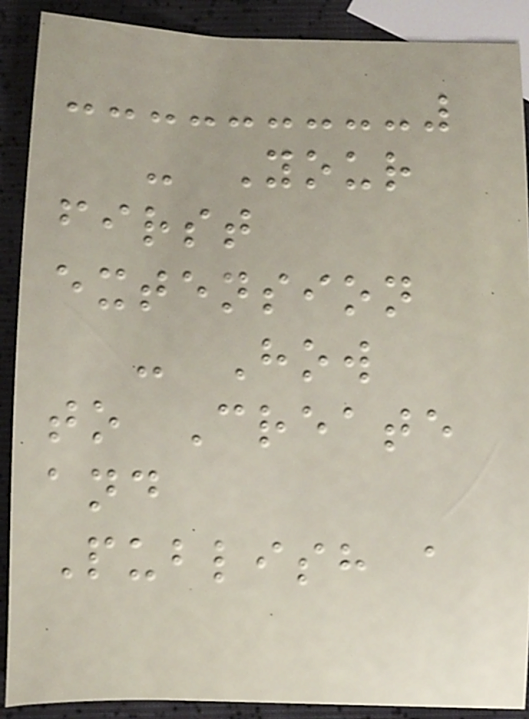- Your
first
extension
- How
to Create
and
Publish a
